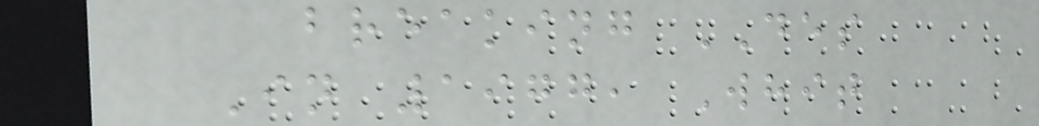breaking DES
In 1977, Whit
